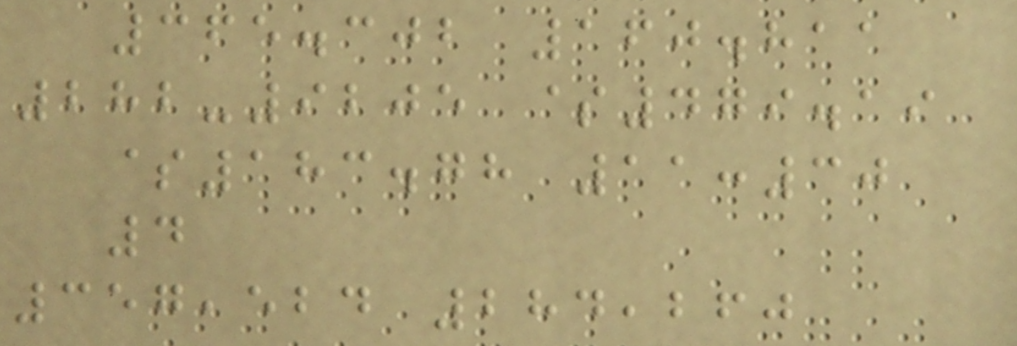365.302 160.811
282-9205 $479.19
$183.78 11:30
4
357,524 284,260
